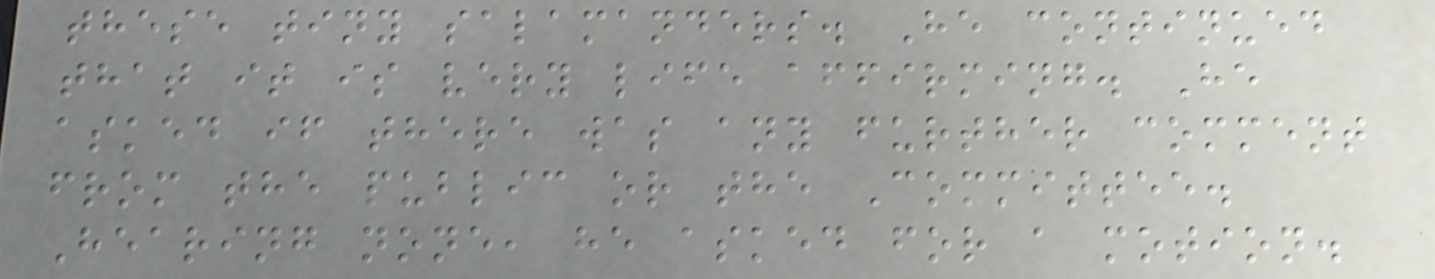these tiny salamanders. He continued
that it is very life affirming. He
asked if there was any further comment
from the public or the Committee.
Hearing none, he asked for a motion.
